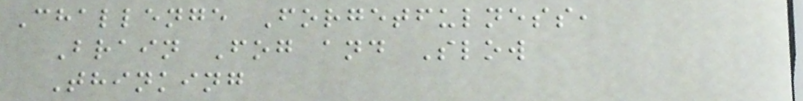Challenge Forgetfulness,
Brain Fog and Slow
Thinking
